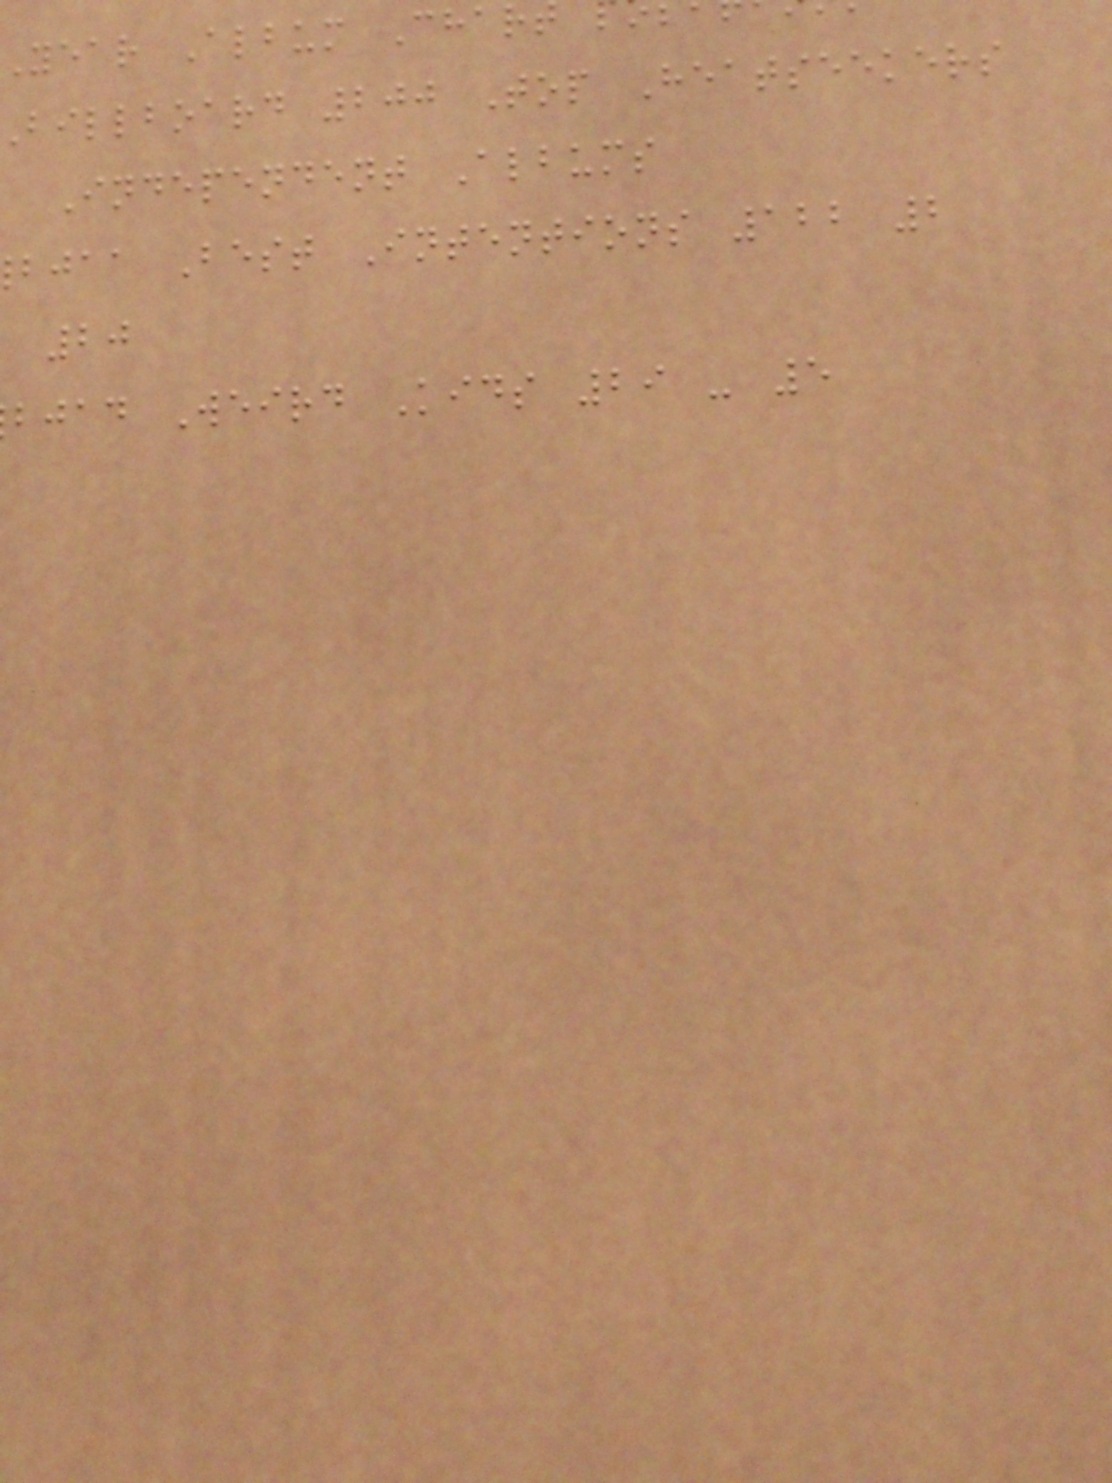Year Album Char
billboard 200 Top Heatseekers
Independent Albums
bjaa Best Intentions 122 2
20
bjad Weird Kids 29 - 5
